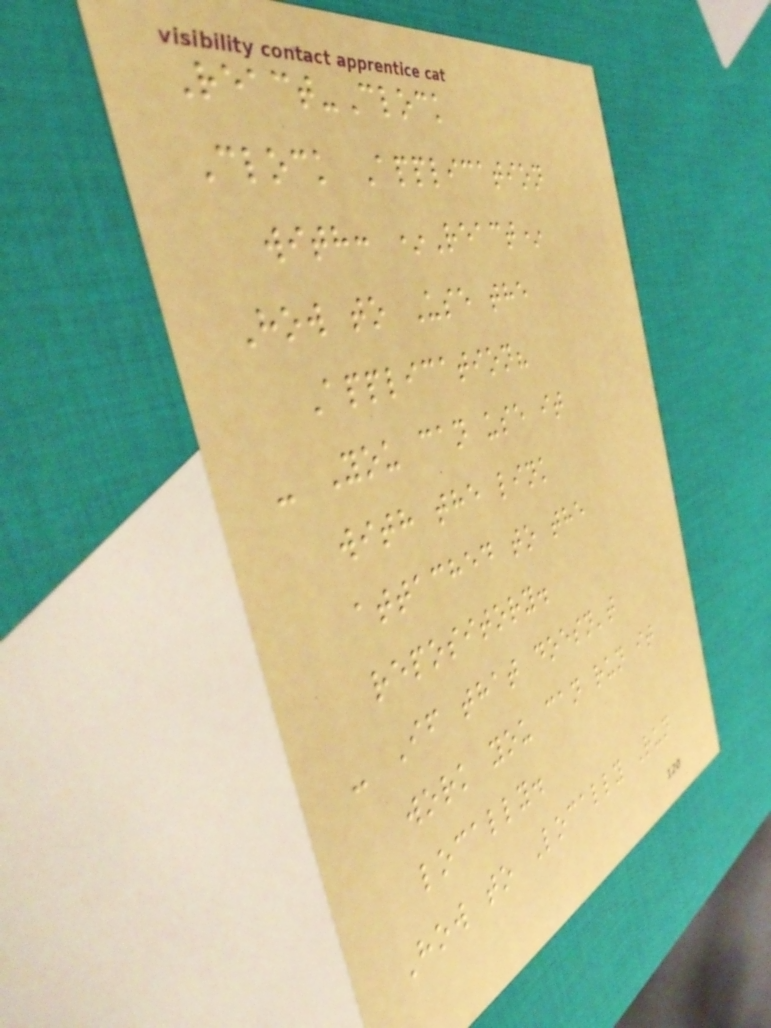React-Clock
Clock Application
with: *React*
How to Use the
Application?
- You can use it
with the link
attached to the
repository.
- If that doesn't
work you can run it
locally.
How to Locally Run
